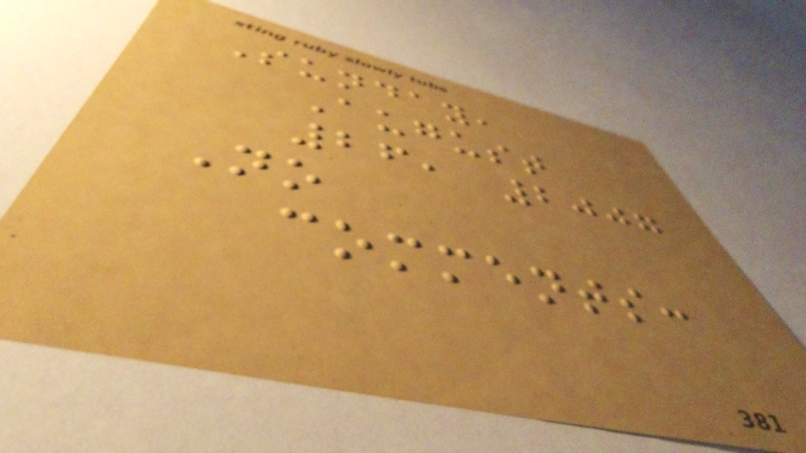Sunday,
August
26, 2007
No
comments:
